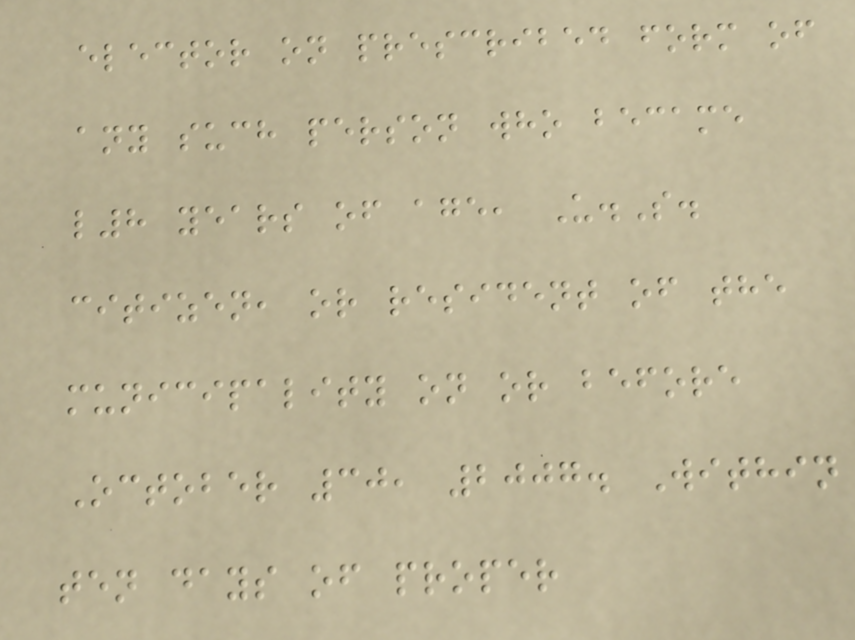elector on prescribed form of
any such person who became
l8 years of age, U.S.
citizen, or resident of the
municipality on or before
October 30, 2007. Within
ten days of proper
